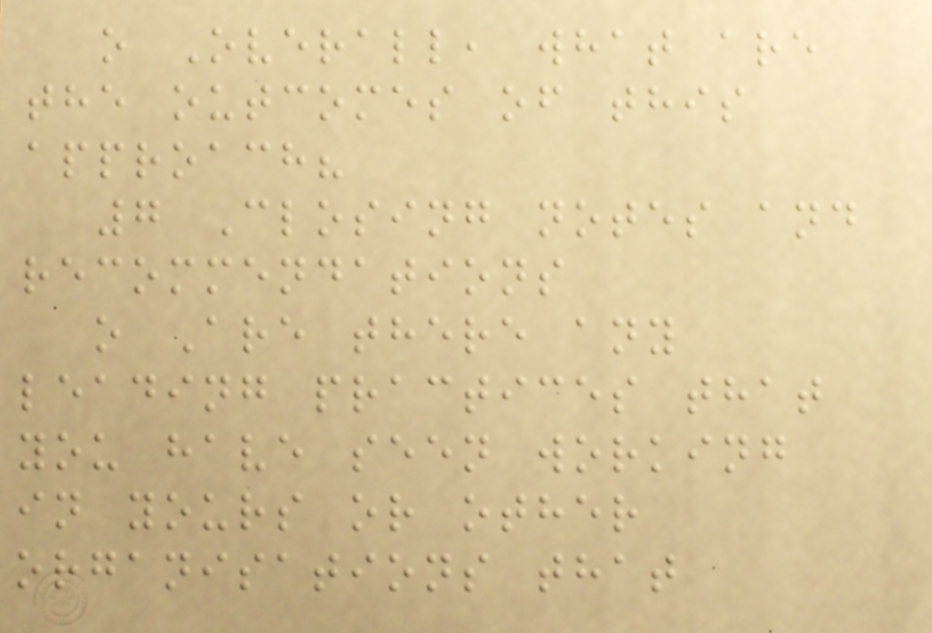o Overall, what are
the outcomes of this
approach?
7 Closing notes and
recommendations
o Are there any
leading practices that
you have seen working
in yours or other
organisations that
